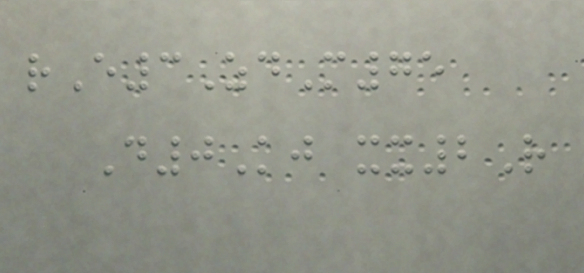rE3ZdM75
D0Kj xx2R
